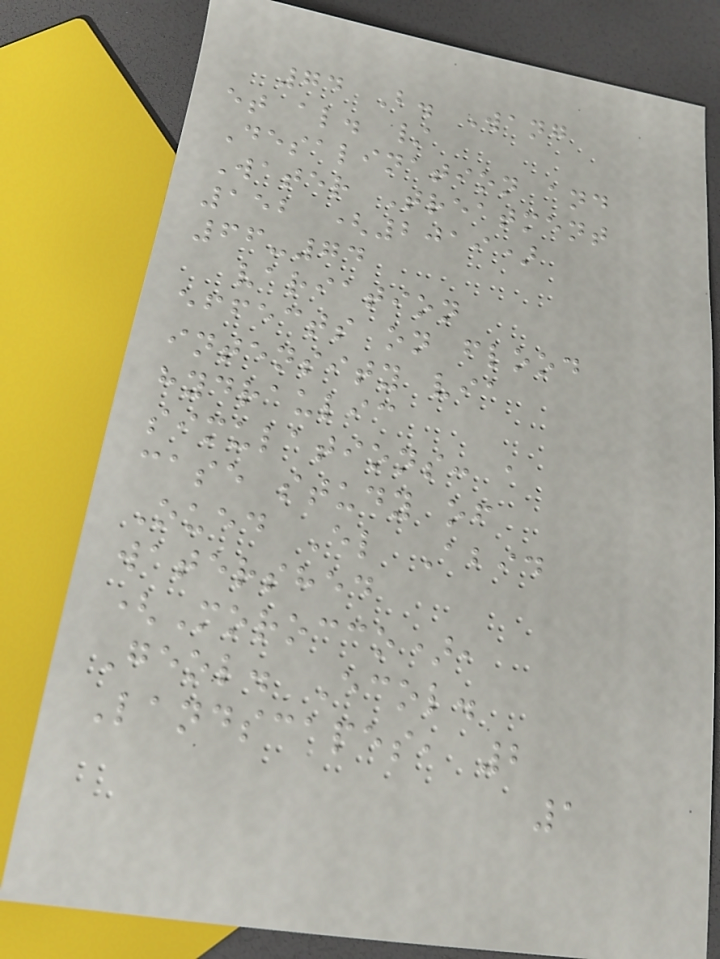74 B. Wang
et al. /
Desalination and
Water Treatment
152 (2019)
66-74
variation
effects on flood
intensity via
hydraulic
simulations: a
case study of
Oued El Abid
watershed
(Morocco),
Geol. Ecol.
Landscapes, 2
1
